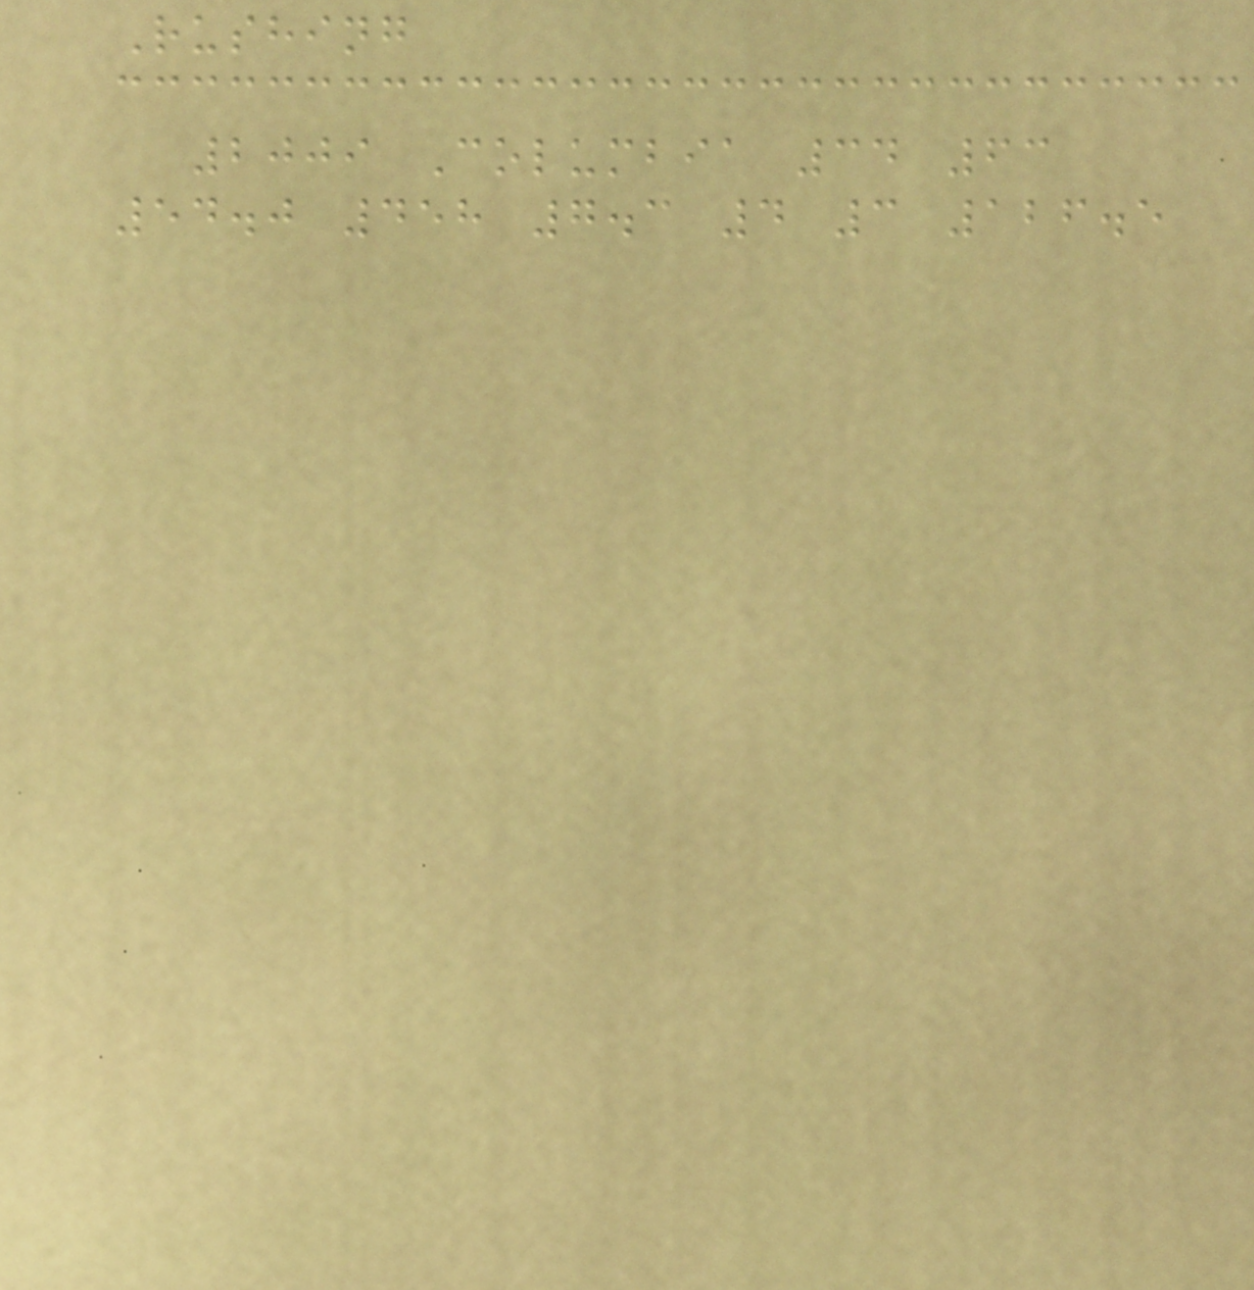Rushing
2009 Columbia 34 63
54.0 458 7.3 4 3 126.5
